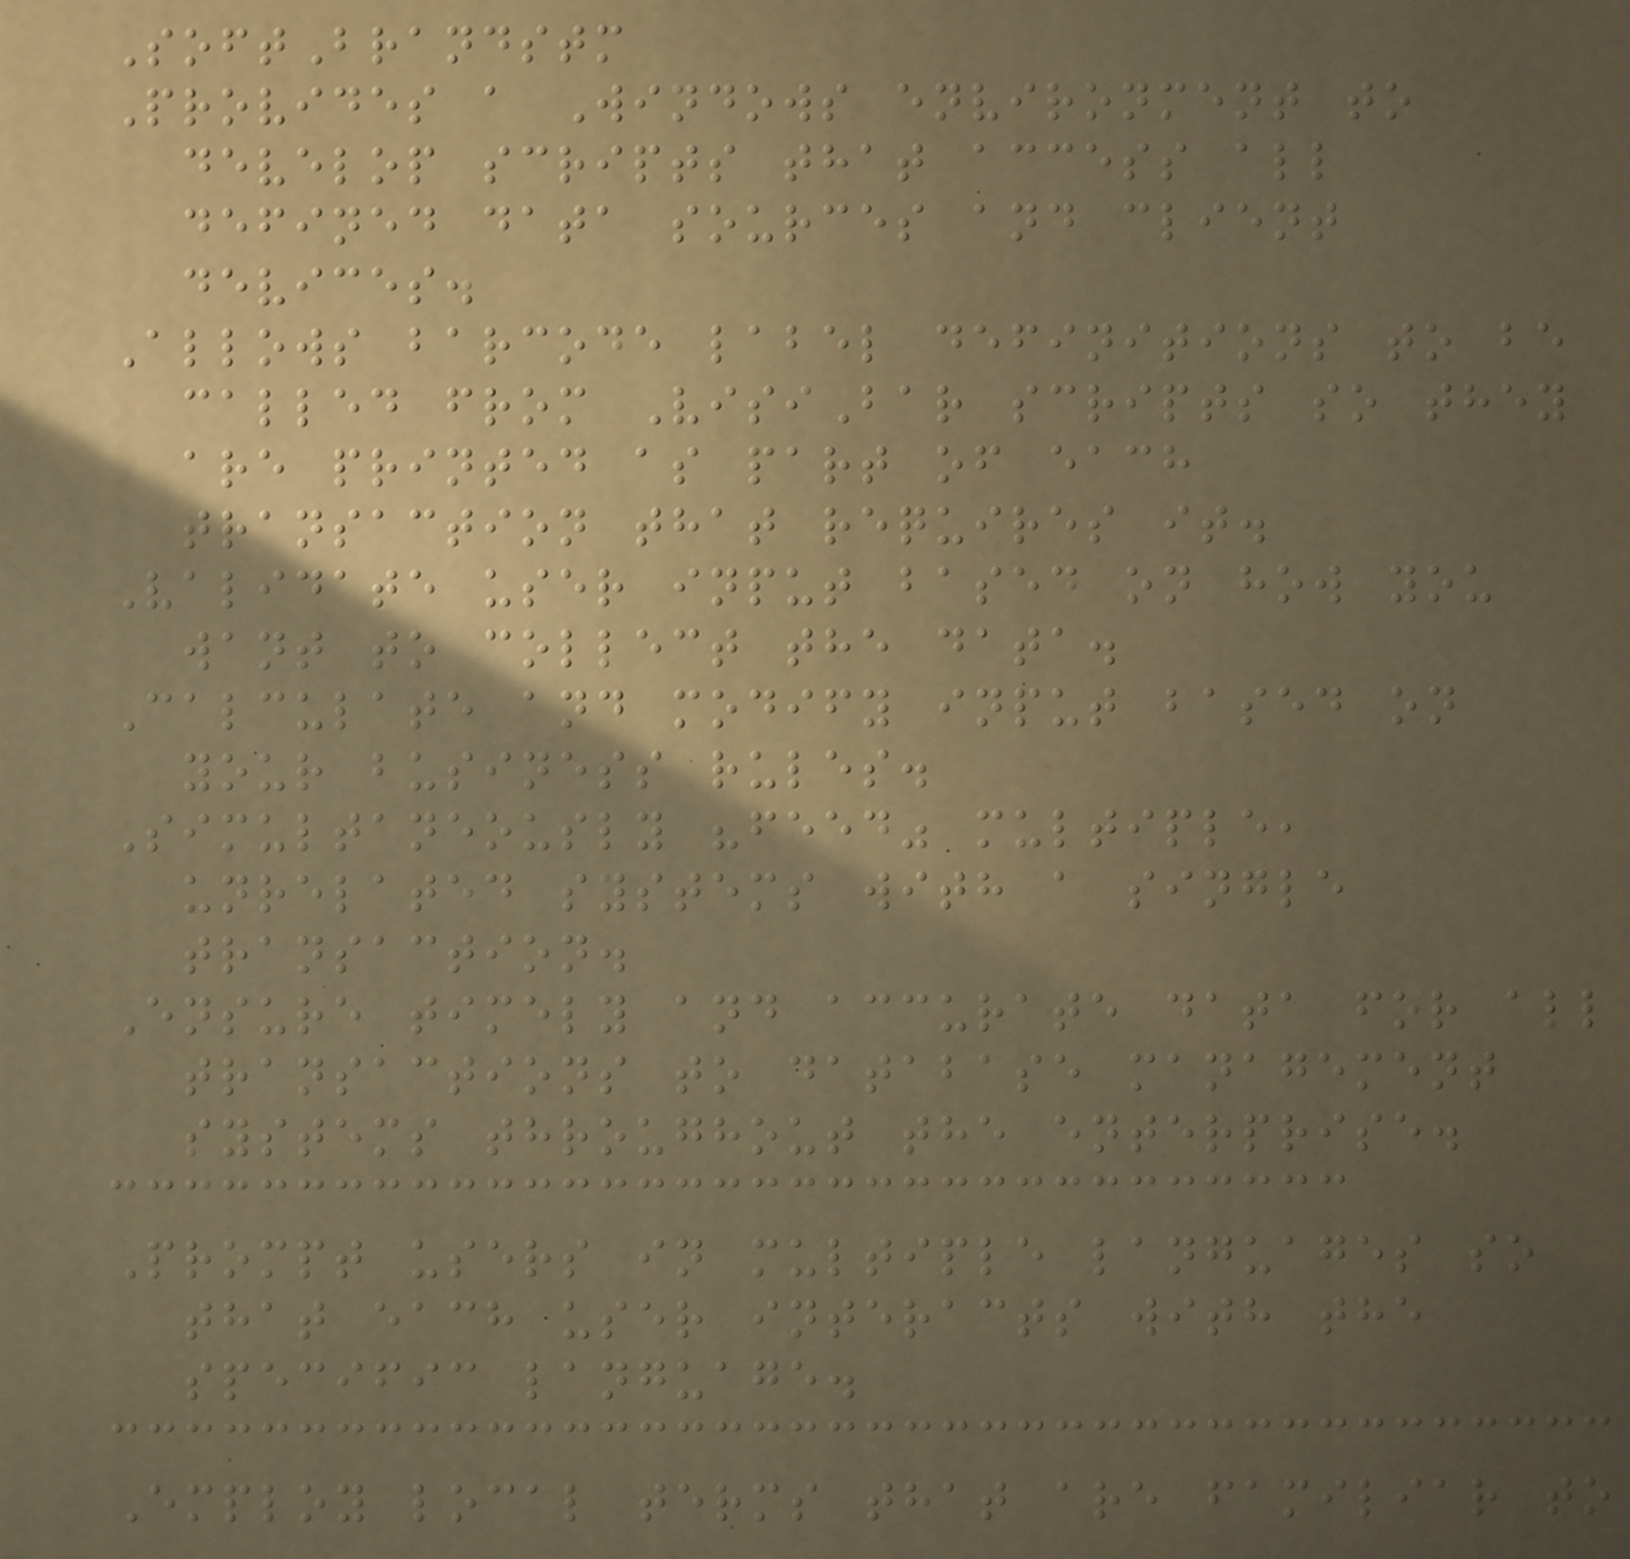SoftBrandstm
Provides a Windows environment to
develop scripts that access all
defined data sources and client
devices.
Allows barcode label definitions to be
called from VisiBar scripts so they
are printed as part of each
transaction that requires it.
Validate user input based on how you
want to collect the data.
Calculate and modify input based on
your business rules.
Simultaneously "feed" multiple,
unrelated systems with a single
transaction.
Ensure timely and accurate data for all
transactions to database management
systems throughout the enterprise.
Prompt users in multiple languages so
that each user interacts with the
specific language.
Employ local terms that are familiar to
